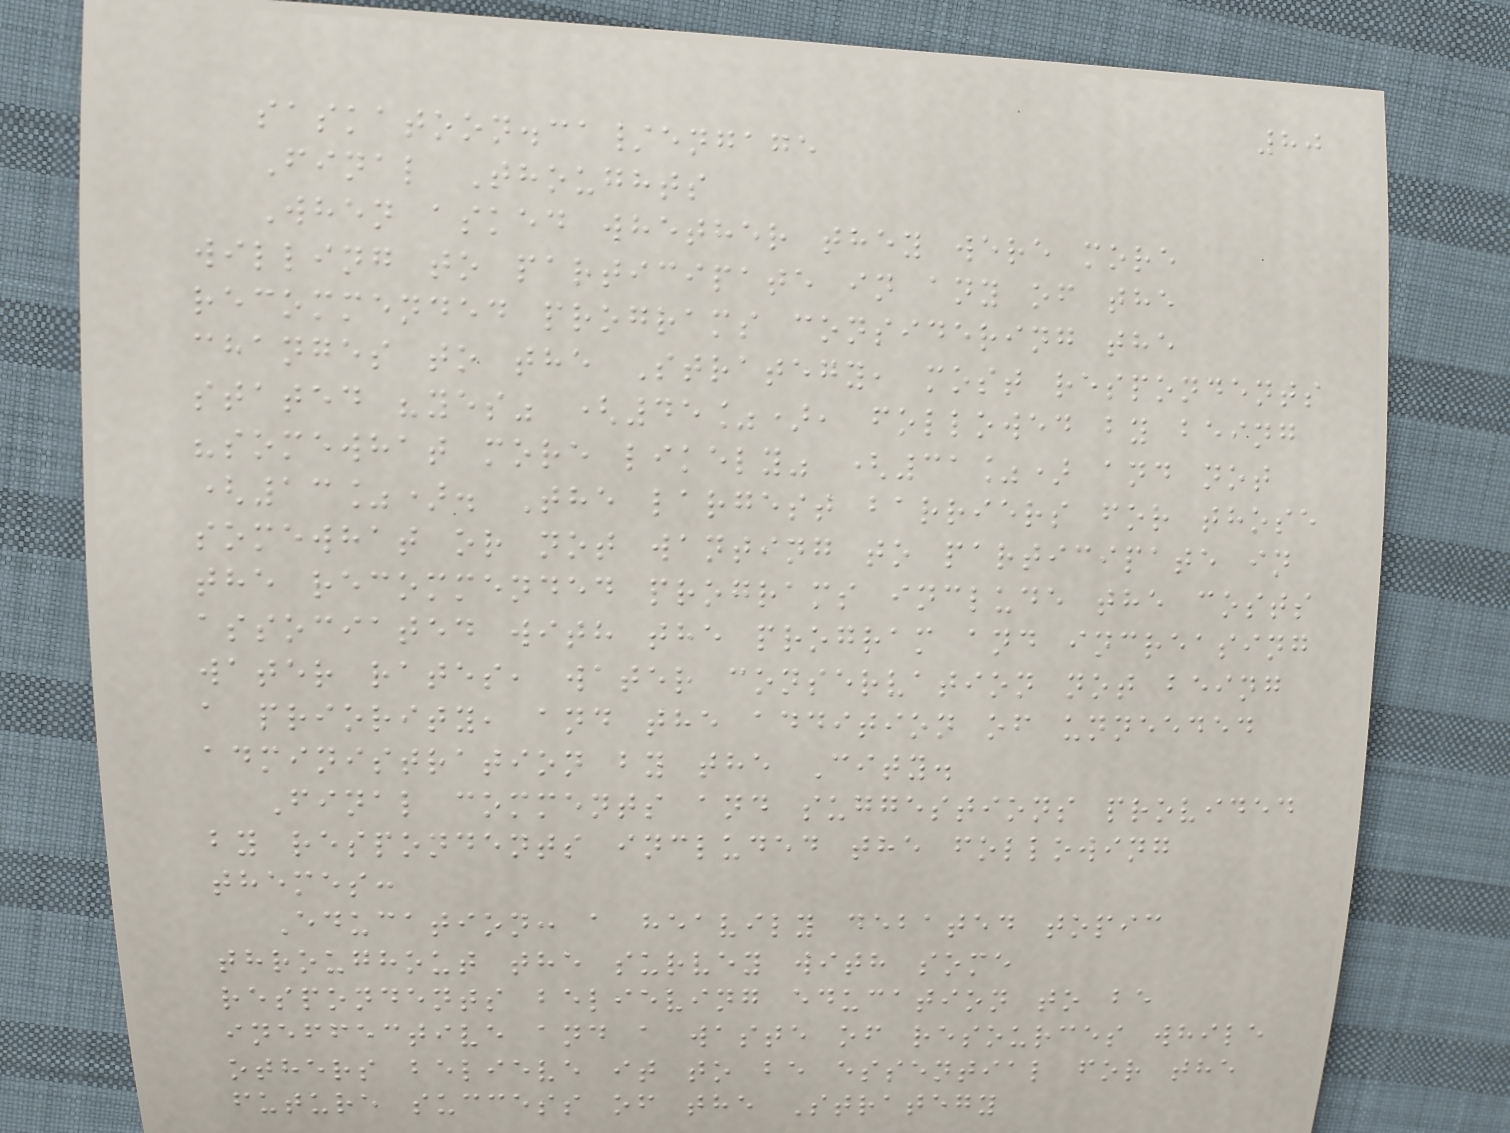80
saskatoon.ca/engage
Final Thoughts
When asked whether they were more
willing to participate in any of the
recommended programs considering the
changes to the Strategy, most respondents
stated "yes" (45%), followed by being
"somewhat more likely" (31%) and not
(13%). The largest barriers for those
somewhat or not wanting to participate in
the recommended programs include the costs
associated with the program and increasing
water rates, water conservation not being
a priority, and the addition of unneeded
administration by the City.
Final comments and suggestions provided
by respondents included the following
themes:
Education: a heavily debated topic
throughout the survey with some
respondents believing education to be
ineffective and a waste of resources while
others believe it to be essential for the
future success of the Strategy
